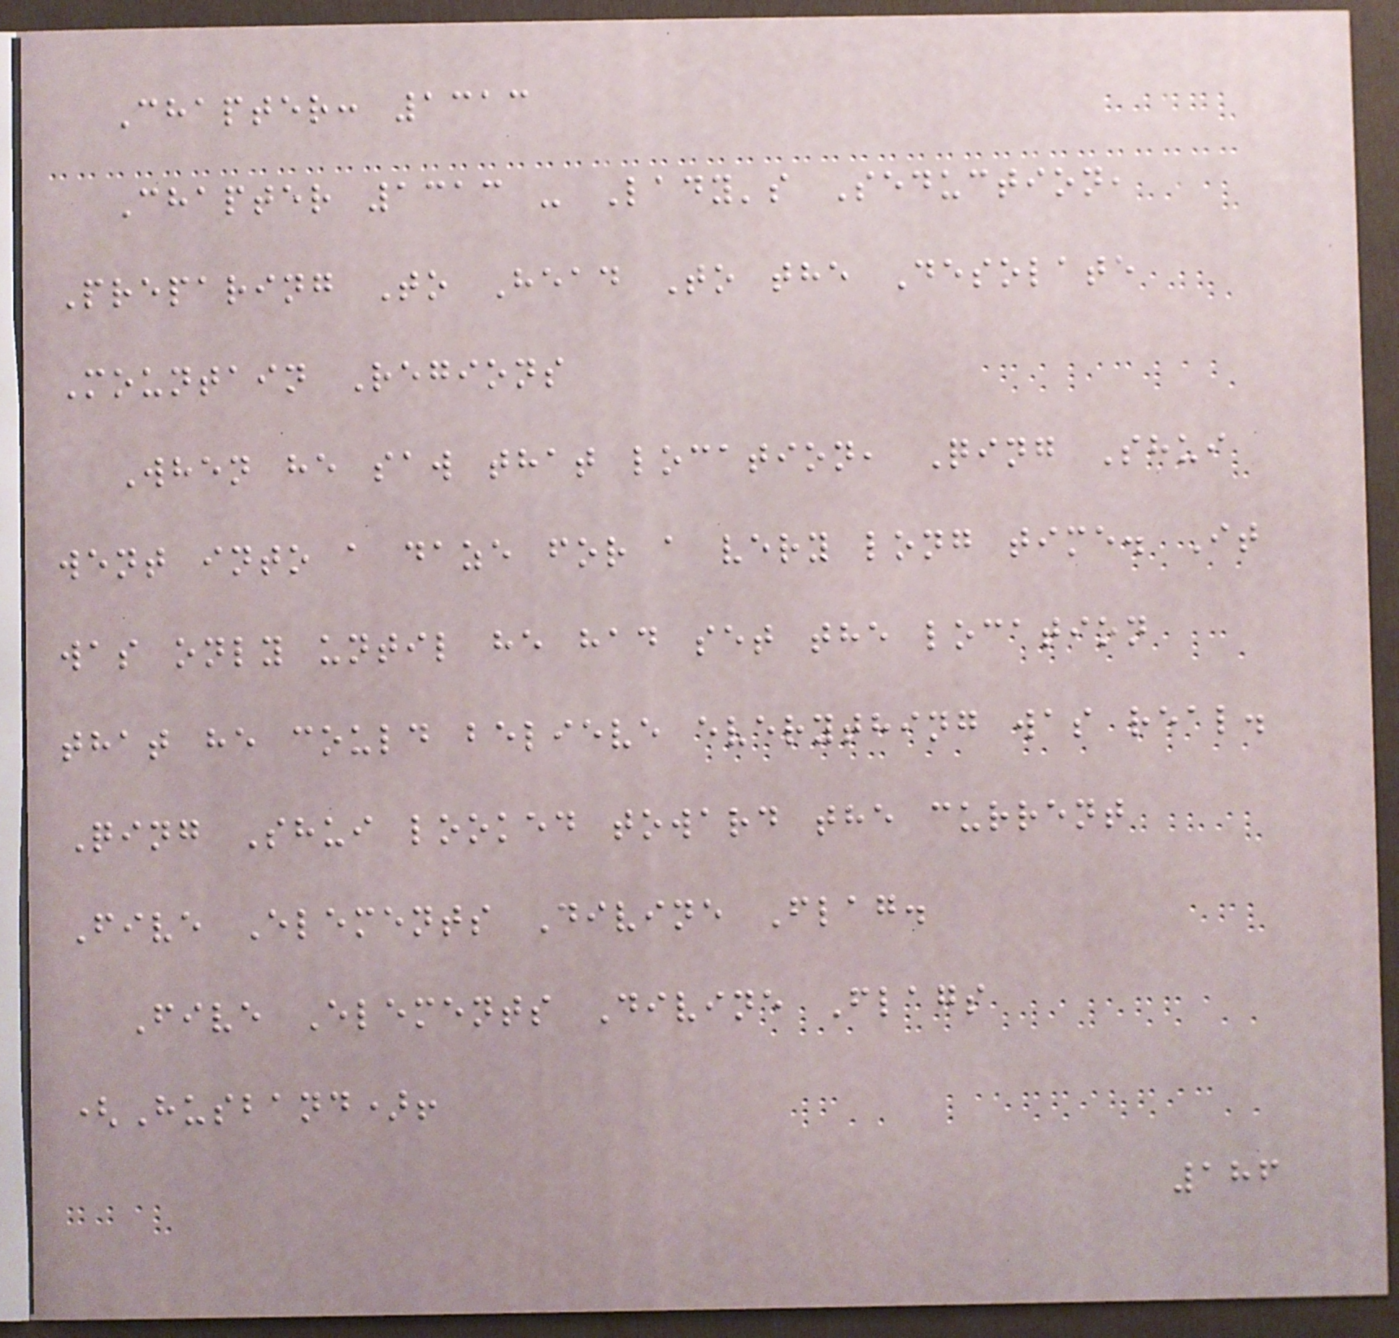Chapter: 1313
Chapter 1313 - Lady's Seduction,
Preparing To Head To the Desolate
Mountain Regions
When he saw that location, Qing Shui
went into a daze for a very long time. It
was only until he had set the location
that he could believe everything was real.
Qing Shui looked toward the current
Five Elements Divine Flag.
Five Elements Divine Flags
(Husband)!
186
